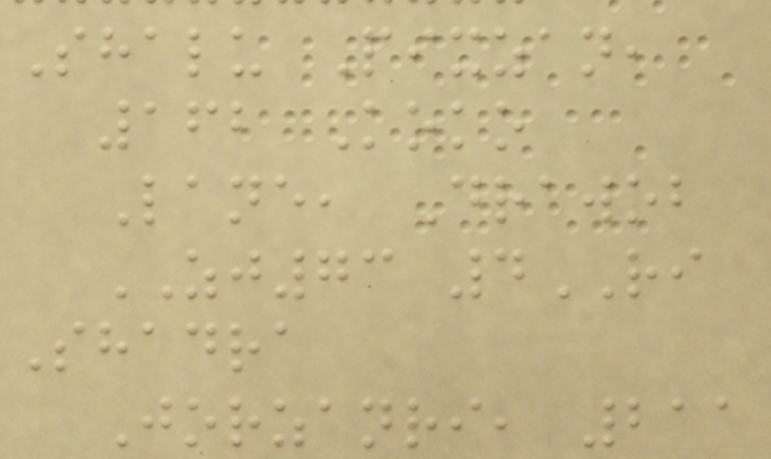Shalu Pixzan,
162 Koko
Lane, Drawob
ZJ73 4RI
Shadra
Jorzanri, 211
